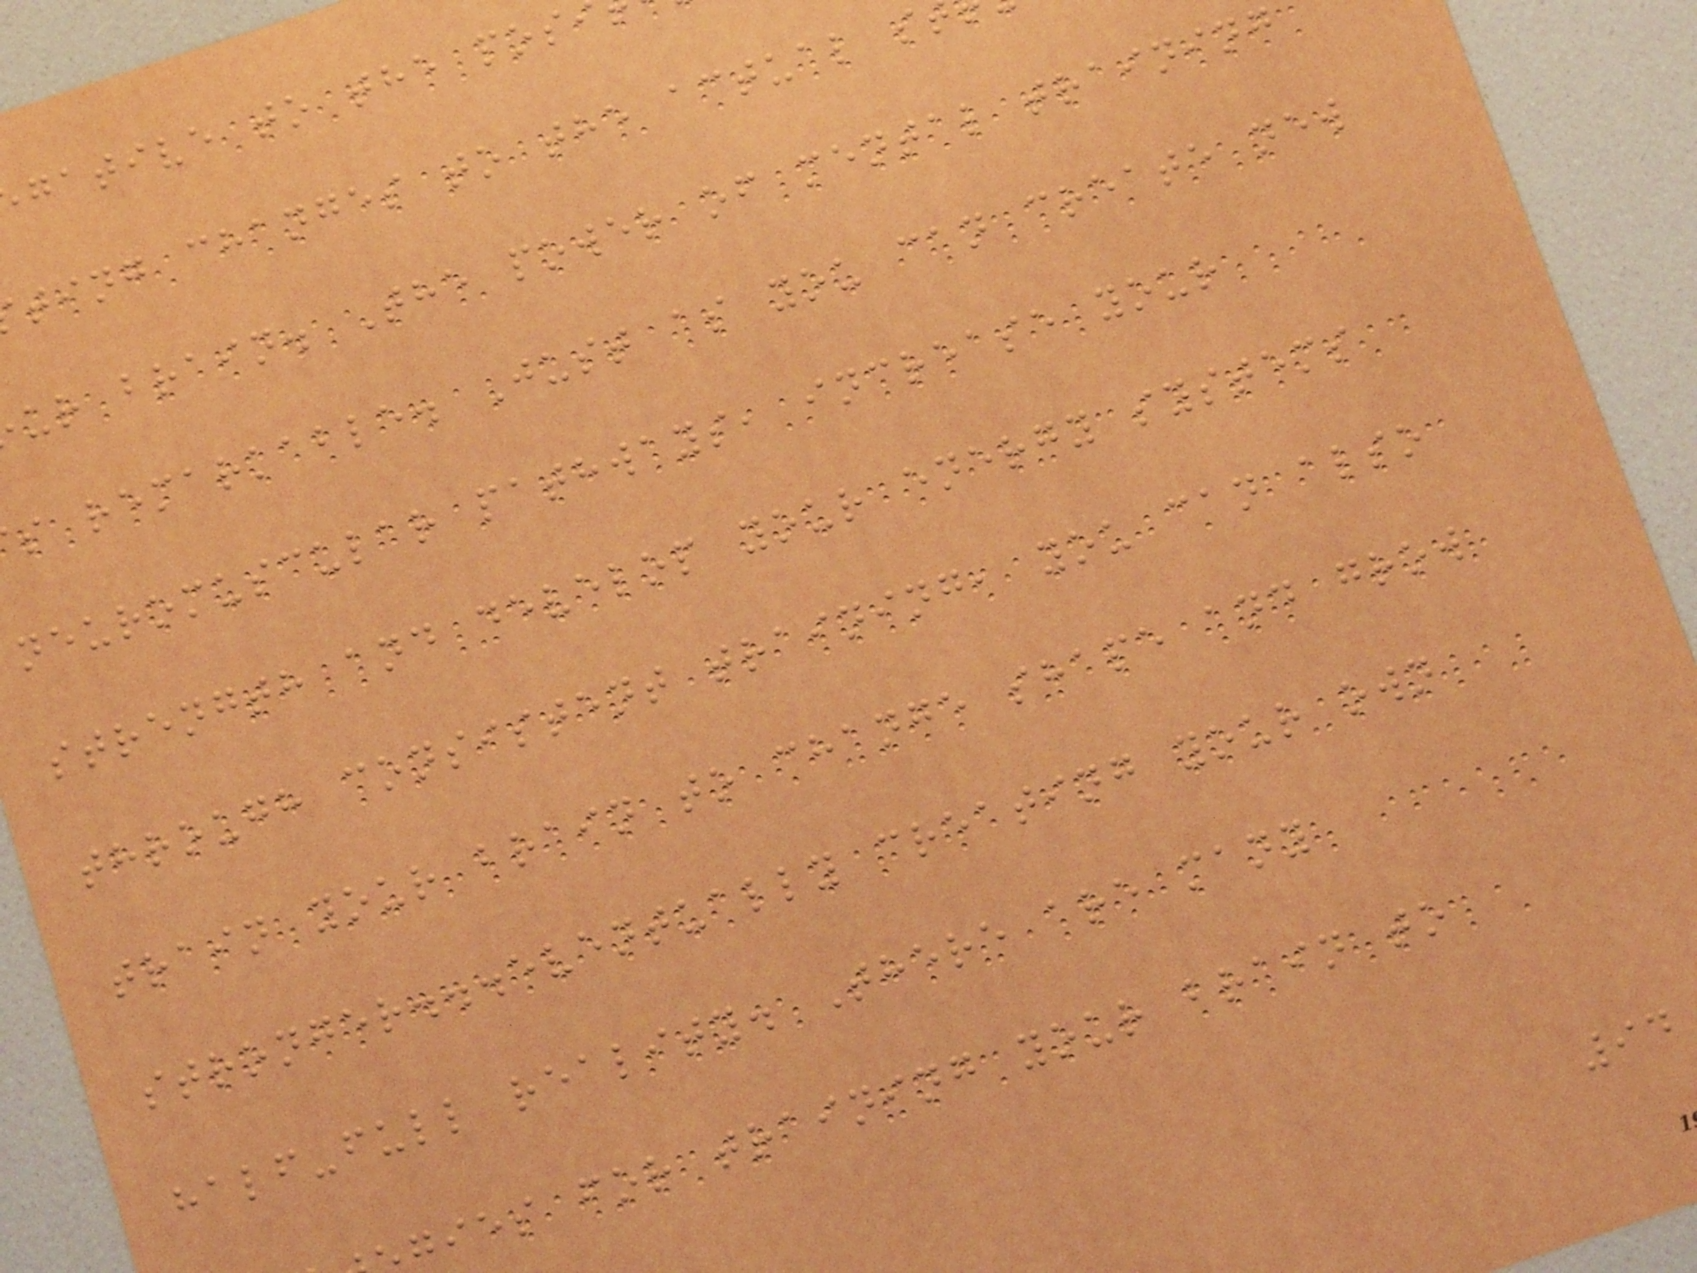gative to the pos
ting changes to the actual s
ur brain. The power of mental training
s remarkable. Just as you can create new
neuromuscular pathways, increase your
strength and develop your energy systems
through consistent training, you can also
train your brain to change shape and grow
stronger...eventually creating your own
half-full reality. There are many
gies for training your brain to
94
